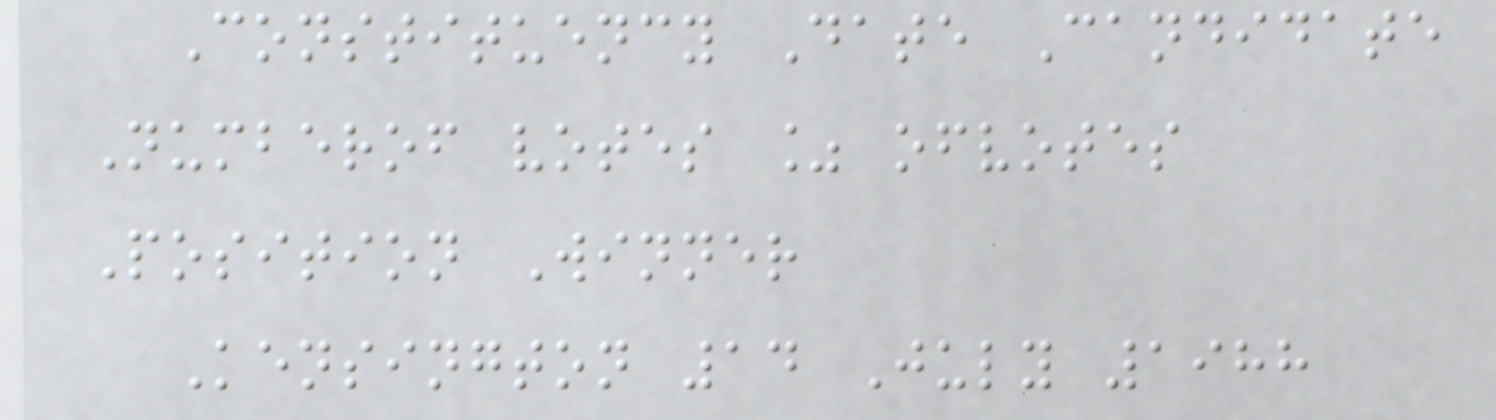Constituency Date Candidate
Numberof votes % ofvotes
Position Winner
Kensington 14 July 1988
